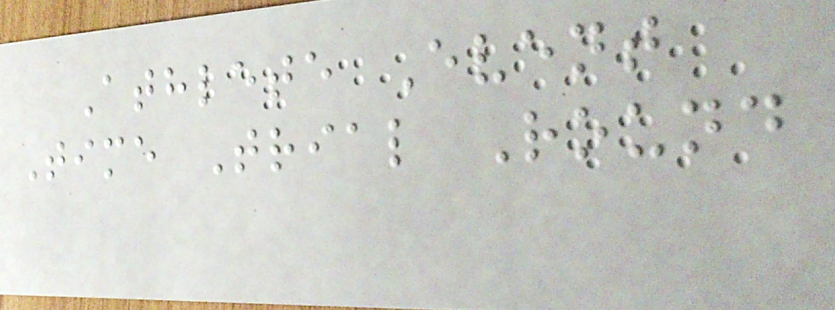Athlete Event
Time Trial Round
